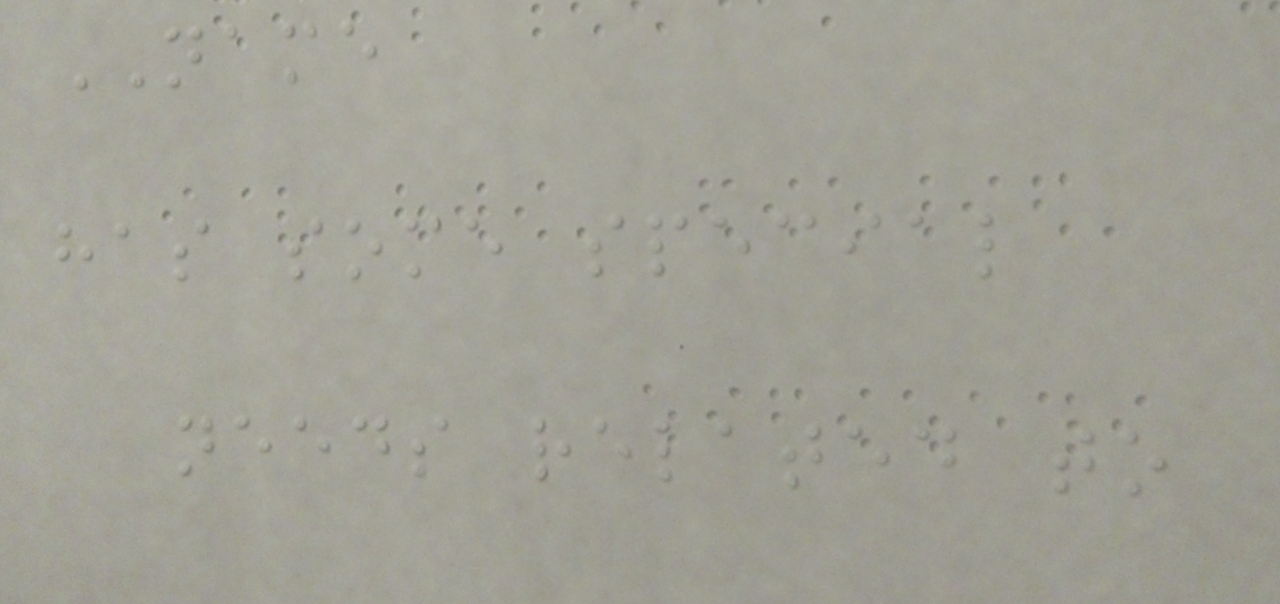NAME
has some special
needs related to
